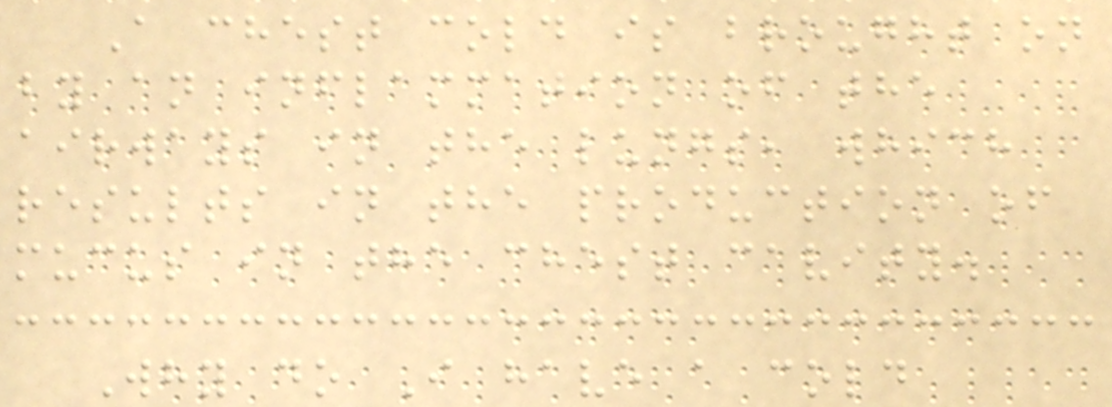A chest cold is brought on
by an inflammation of the
airways in the lungs, which
results in the production of
mucus in the chest cavity.
Why do I have a cold
